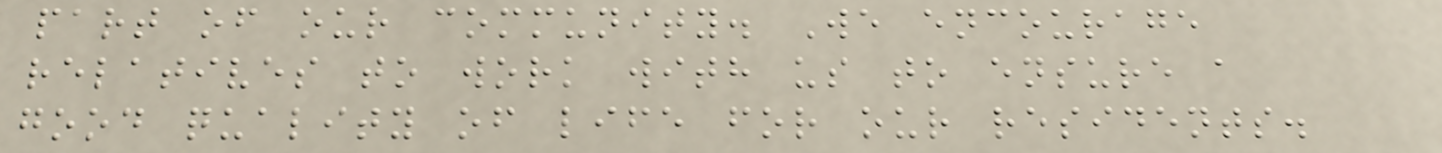part of our community. We encourage
relatives to work with us to ensure a
good quality of life for our residents.
